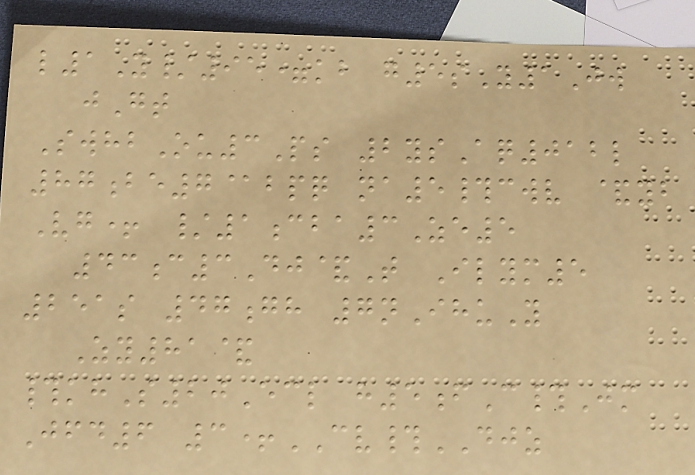l1Y/95=kb g5sY1Jw
jGt
SwhbOu3Ps 2ysAq012l
87be7@bpq na5#cwv &yb
Vg+ /1cba3Ze5
43c3Dj&T Ilym5
251s 47gh 7nIhuY
Zy81&
#khS20Ecl h5fC#Jm
Jfd6 3+CV#DJZ
